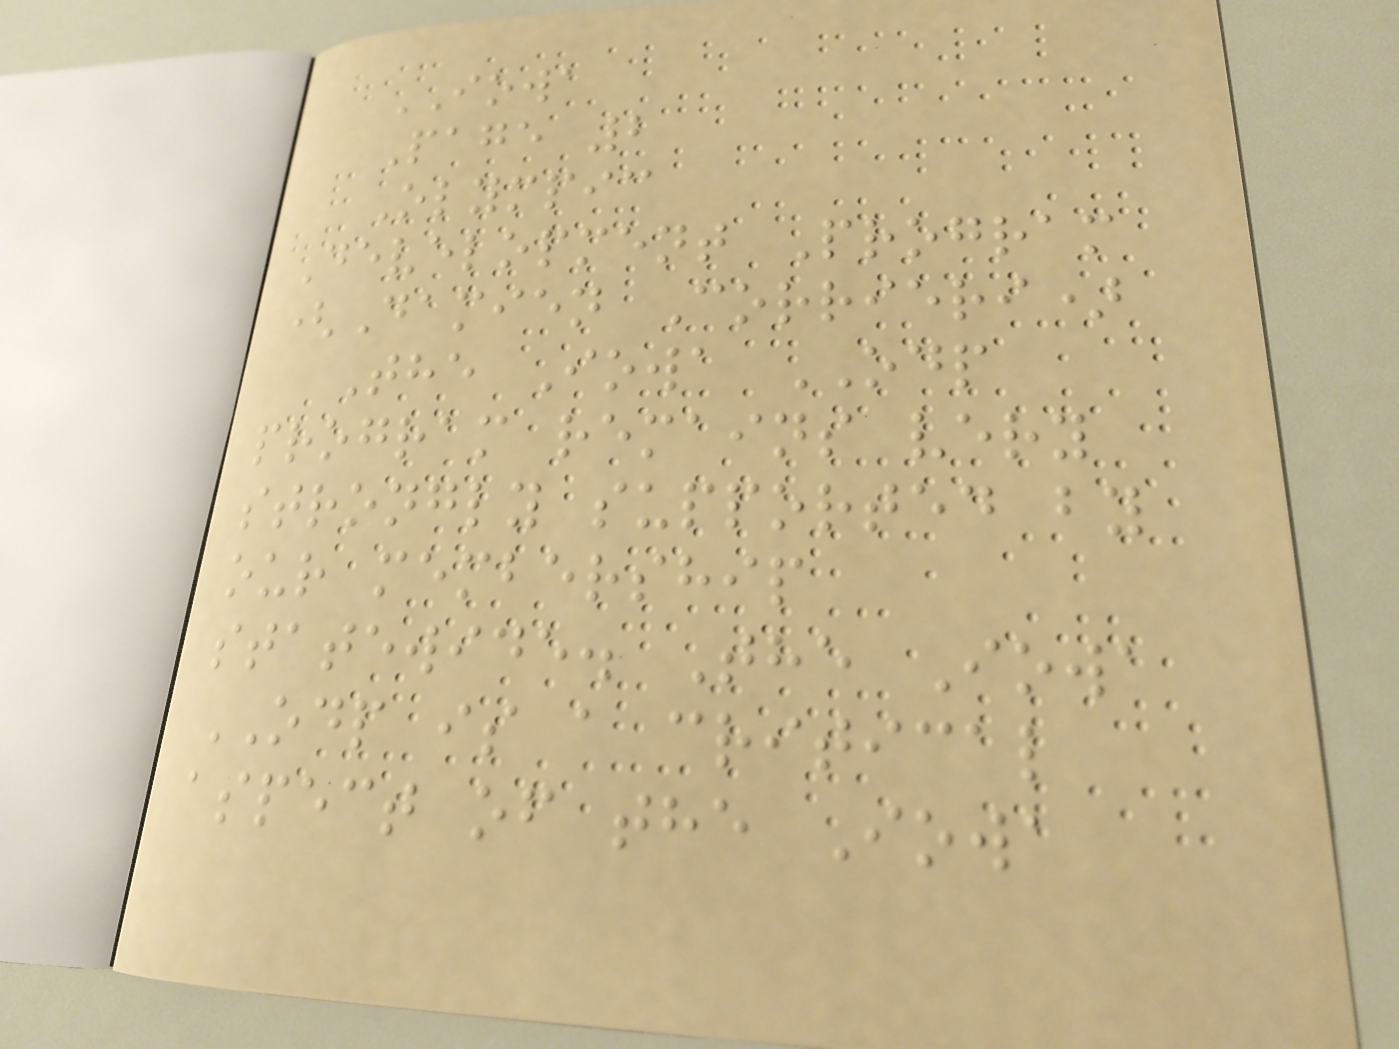IOWA
Page 2
Olympic
Development Program
(Damien Corrieri)
The Iowa ODP
program remains very
strongly supported by
our membership
statewide. The Iowa
ODP is a critical
aspect of the Iowa
